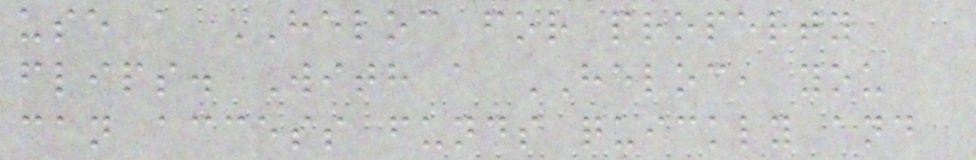use a HELOC for property
flips. With a HELOC, you
can access funds quickly and
